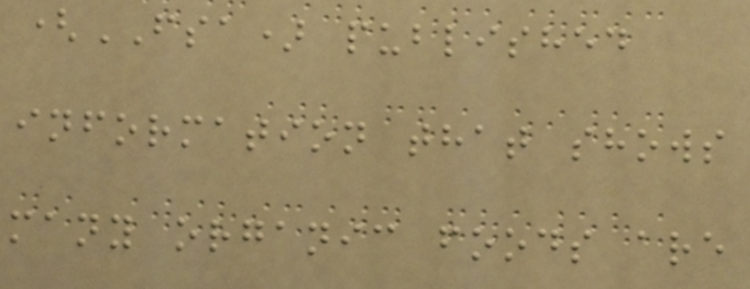(FSA) published
information that shows
many organic foods are
